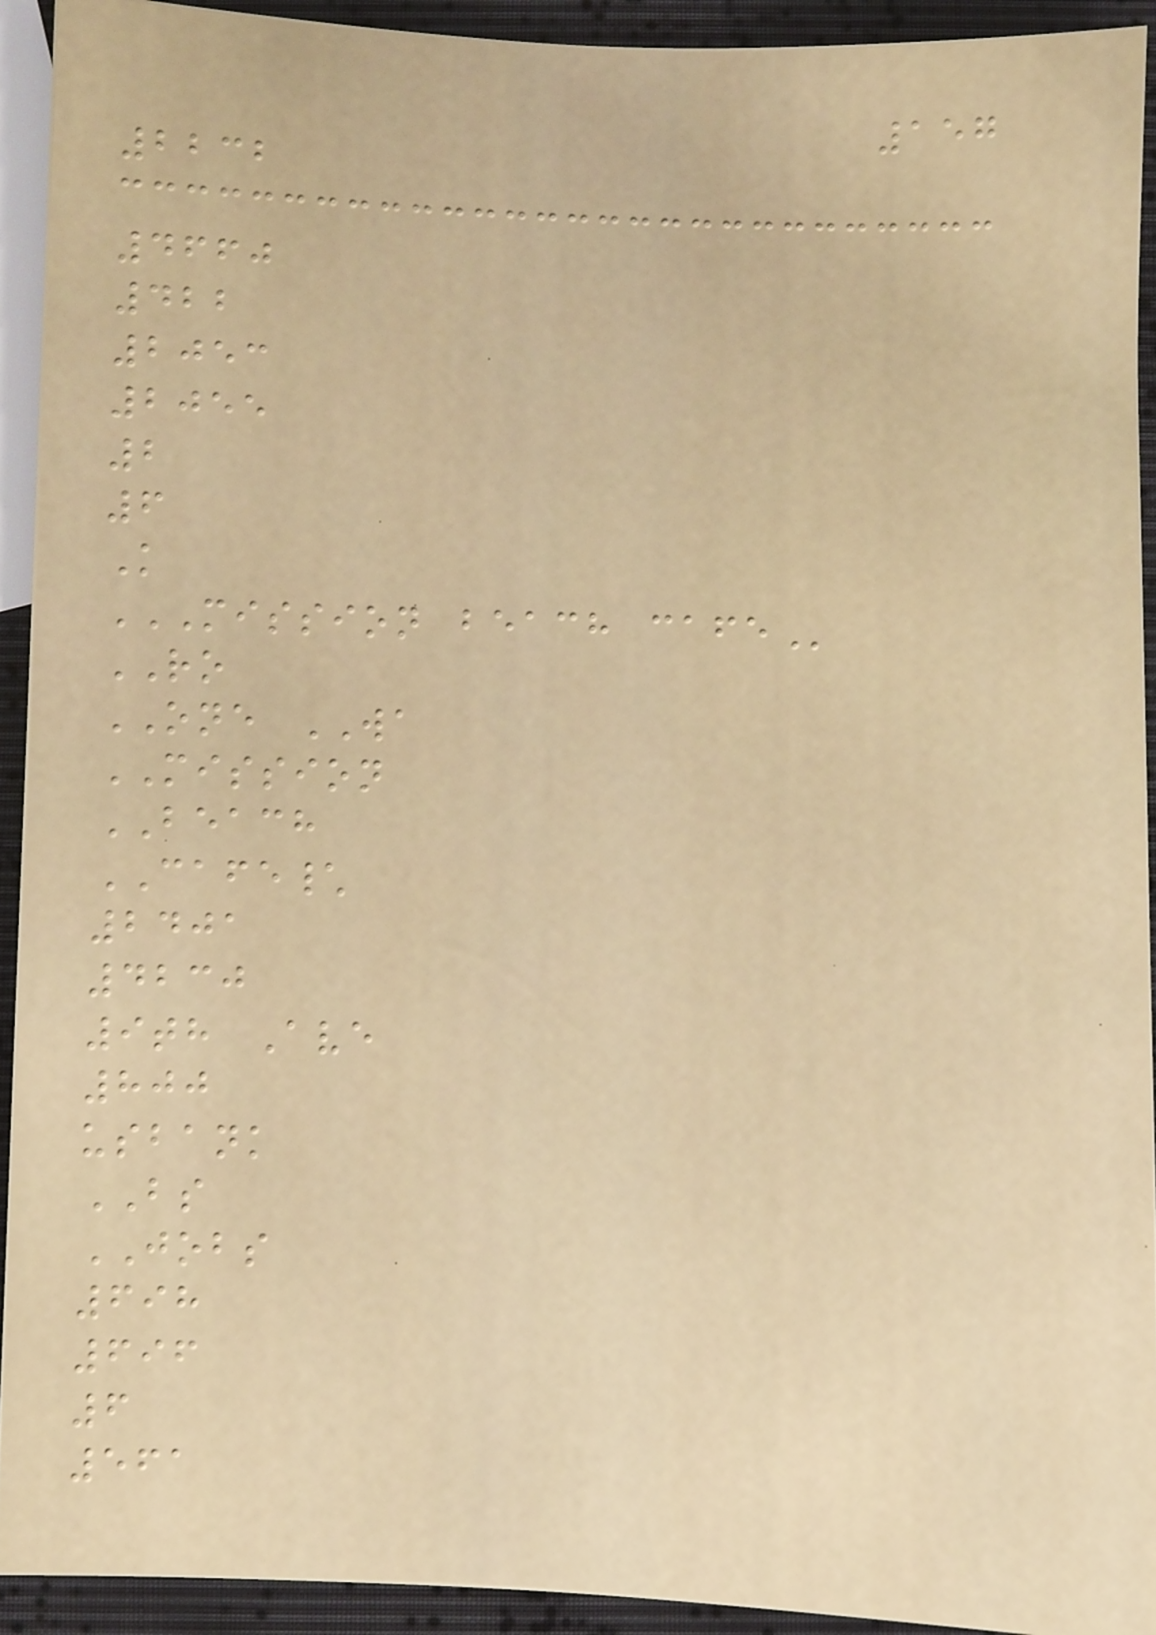157
2232
4660
422
2053
2055
2
6
K
MISSION BEACH CAFE
RO
ONE WA
MISSION
BEACH
CAFE\
2401
4230
9th Ave
800
usbank
BS
JOBS
698
696
6
561
